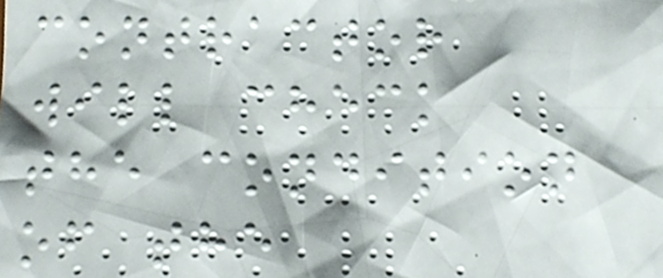contractor
will check
the condition
of the
